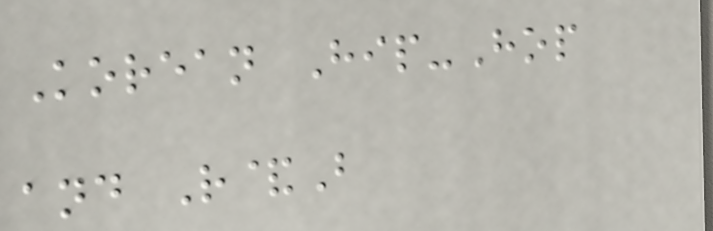Korean Hip-Hop
and R&B
